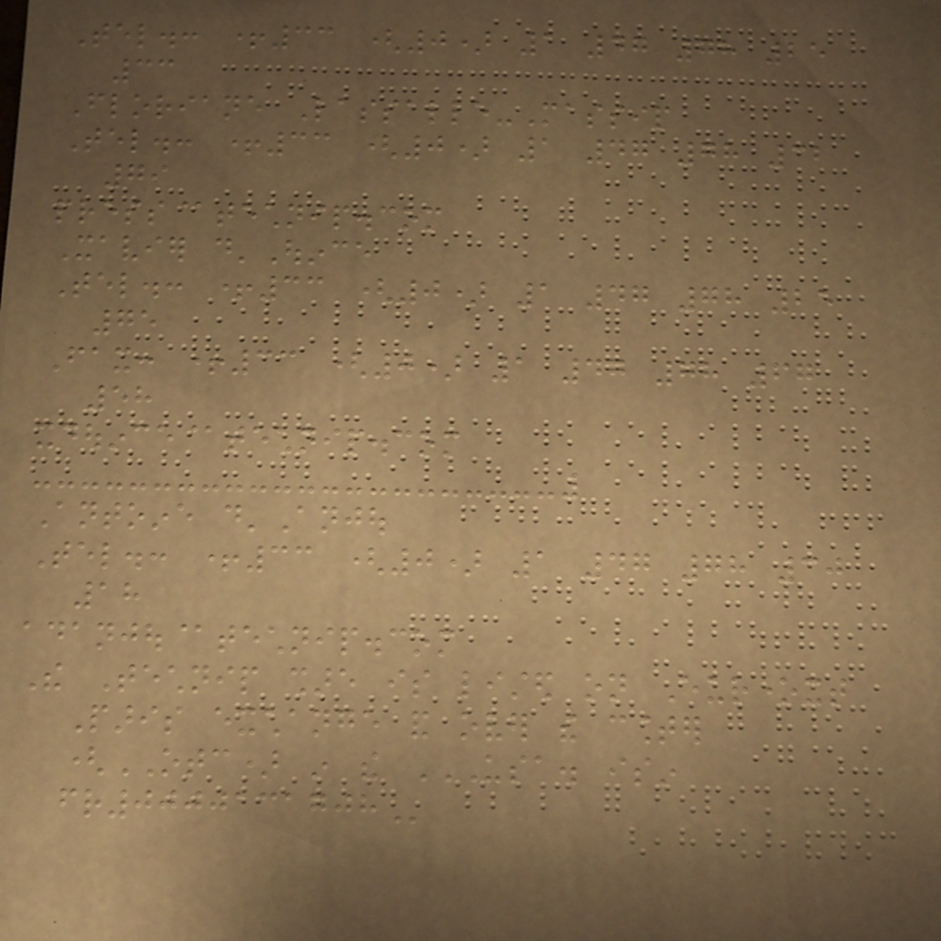Tel.: +33 (0) 1 47 78 25
33
Floriane Lassalle-Massip
Tel.: +33 (0) 1 47 78 32
79
press@technip.com
Xavier d'Ouince
Tel.: +33 (0) 1 47 78 25
75
Fax: +33 (0) 1 47 78 67
58
xdouince@technip.com
Antoine d'Anjou
Tel.: +33 (0) 1 47 78 30
18
adanjou@technip.com
The Technip share is listed on Euronext
Paris exchange and over the counter
(OTC) in the USA. ISIN
FR0000131708
